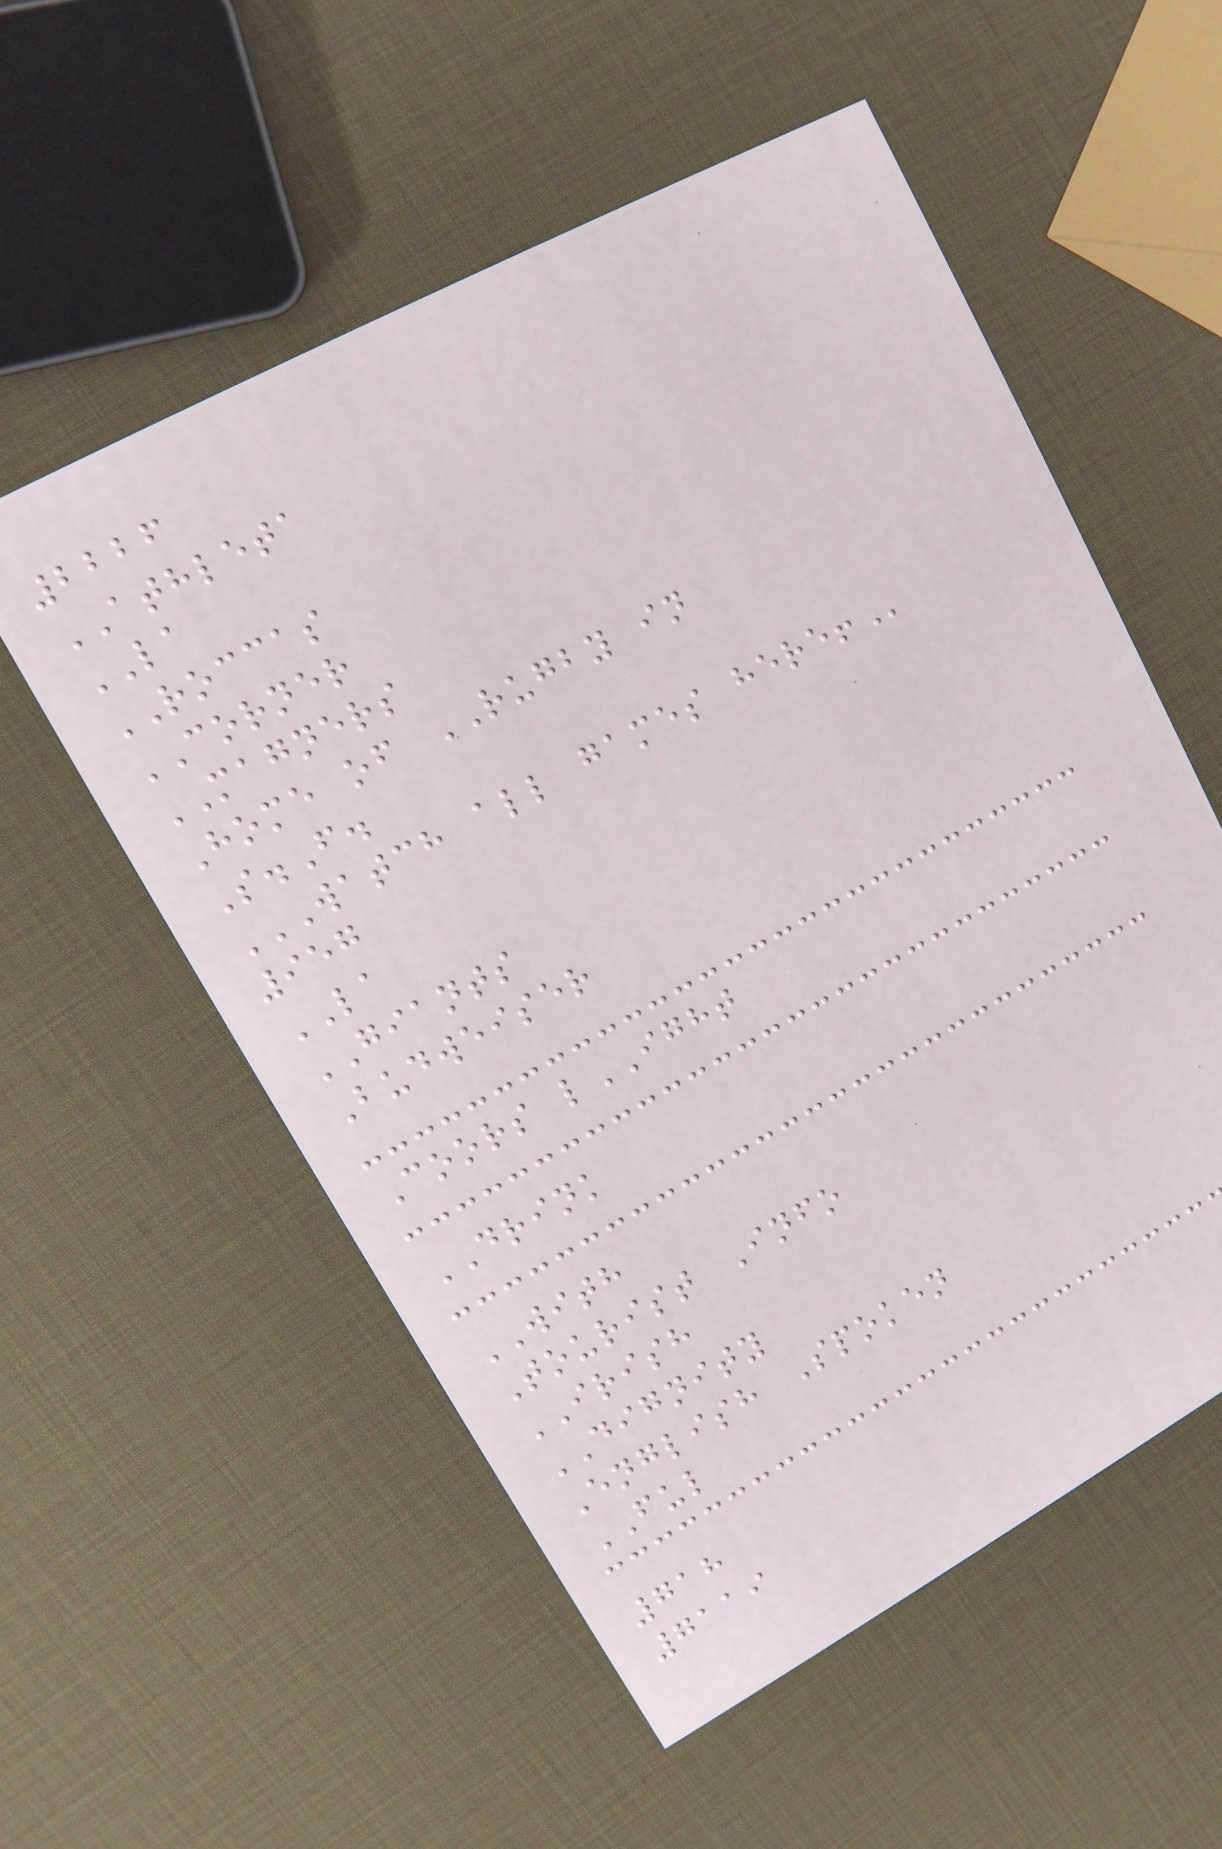2226
ATHLETA
LA
ROCCAS
CORNER
MAGNERS
Home of RUGBY in
S.F.
WATCH ALL GAMES HERE!
957
LA
GIANTS
Budweiser
Coors lIGHT
DRINK
WITH
Tourist Info
IRISH
DIGNITY
English Spoken
FUL
718
7119
